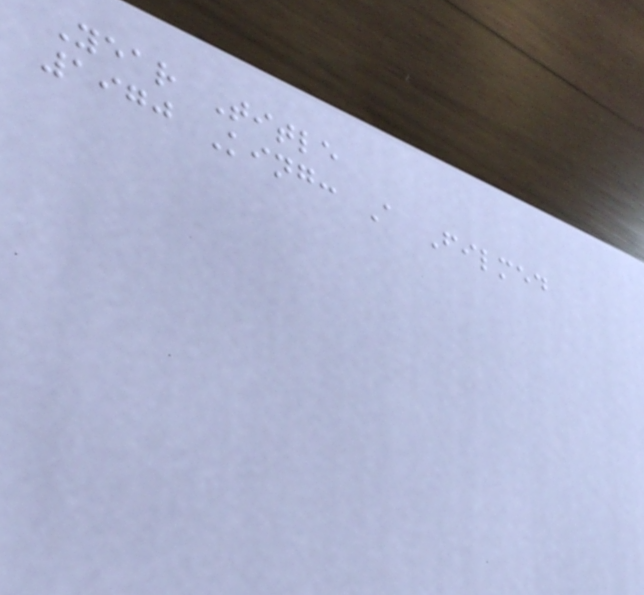Year Title
1970 King: A Filmed
